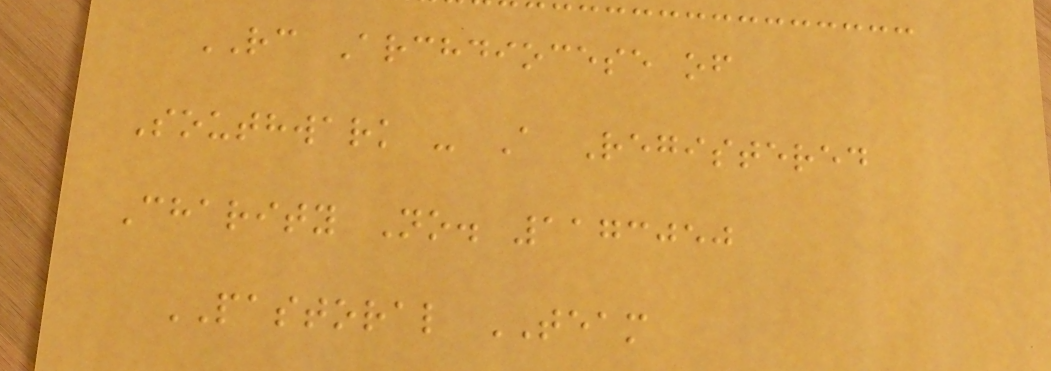RC Archdiocese of
Southwark - A Registered
Charity No. 1173050
PASTORAL TEAM
